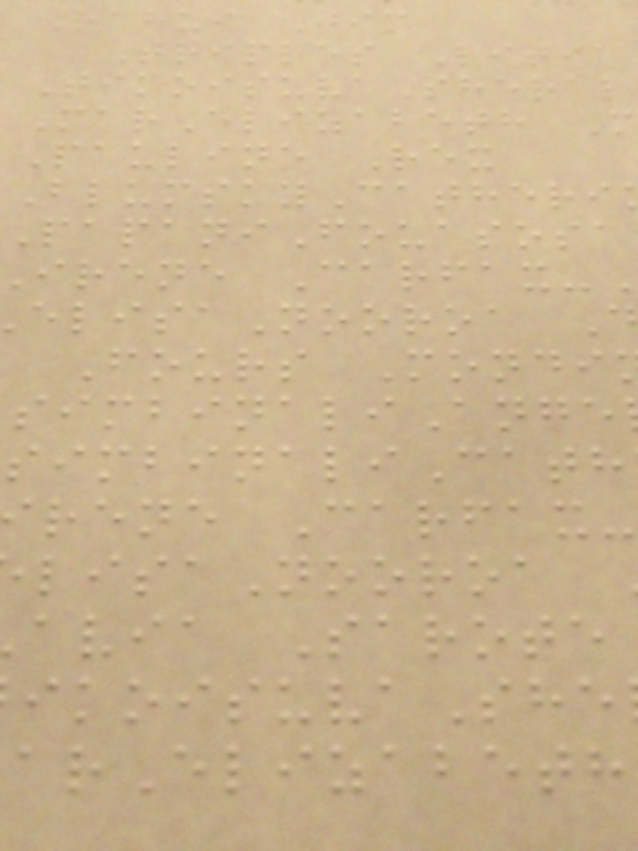Rahui Jim
Triples Litia
TikoisuvaSheral
MarElizabeth M
Pauline Rex
BlumskyCatheri
apaniFouasosa
irene Carfax-
lisaNooroa
Fours Mondi
rene Carfax-
lisaNooroa
avia Sarote
arElizabeth
